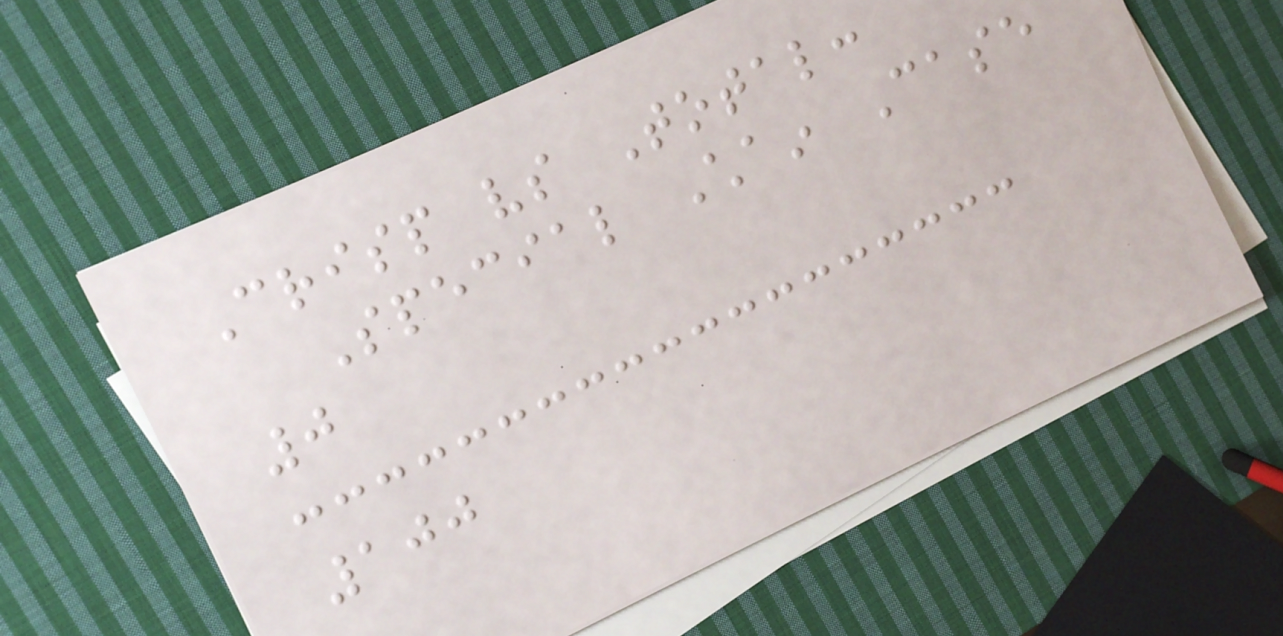Crisp vs Total:
Special Chain Case
0
100
